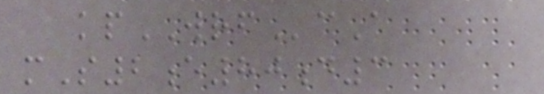kpWRFcA
mS2e80d3
